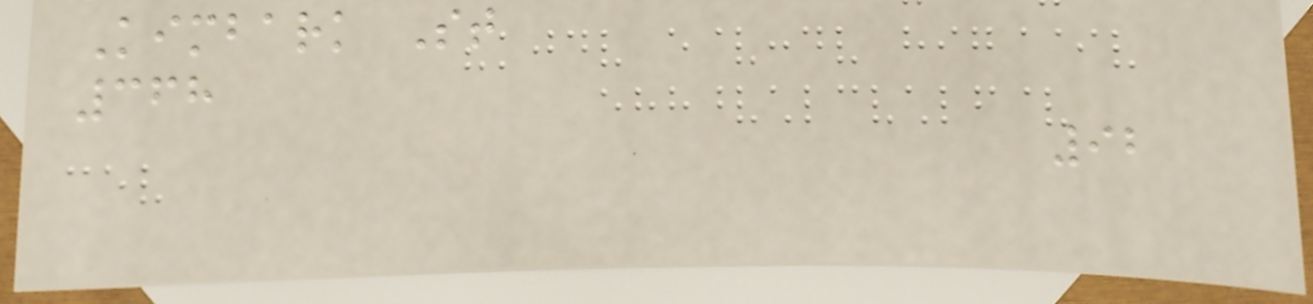Kimbark St
368
92
